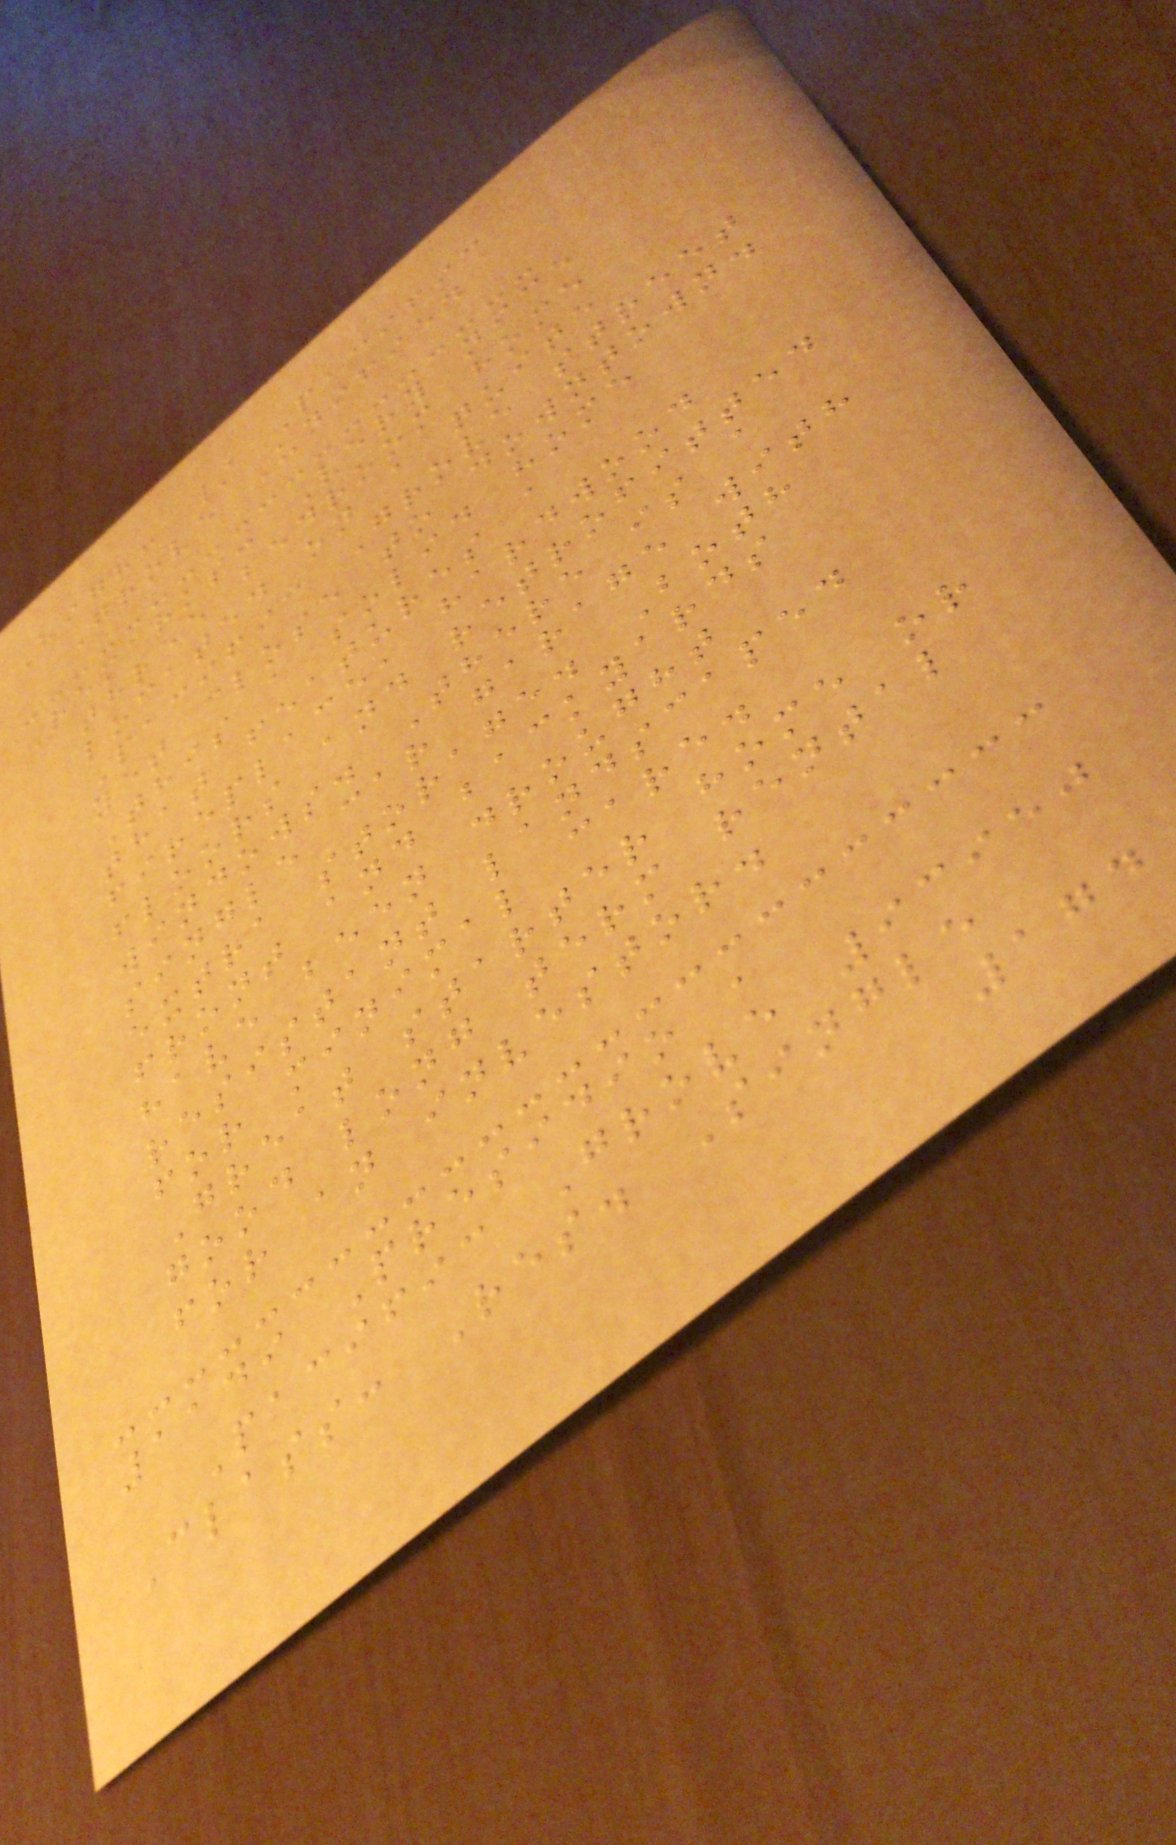High: / Pacific
Grove Unified
Remarks: Very nice
three bedroom home
located on a quite
Pacific Grove street
yet close to downtown.
This a solid home
that features a
fireplace, hardwood
floors and retrofitted
windows. There is a
single car garage with
extra storage. Both
front and backyards
have been drought
resistant landscaped
for minimal care.
Great starter home or
good long term rental
for an investor.
1149 Presidio ,
Pacific Grove 93950
Class: Res. Single
174
